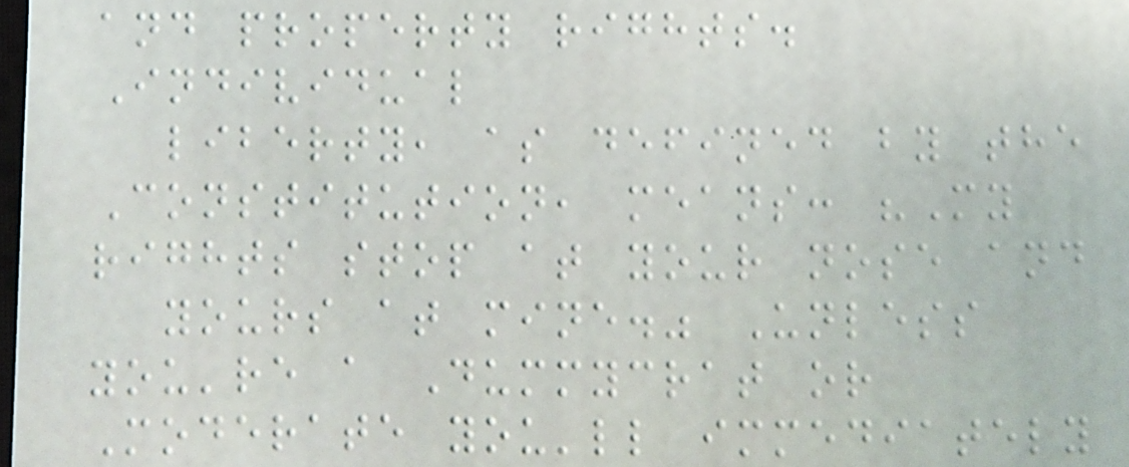and property rights.
Individual
liberty, as defined by the
Constitution, means: "My
rights stop at your nose and
yours at mine." Unless
you're a Dummycrat or
Moderate you'll immediately
